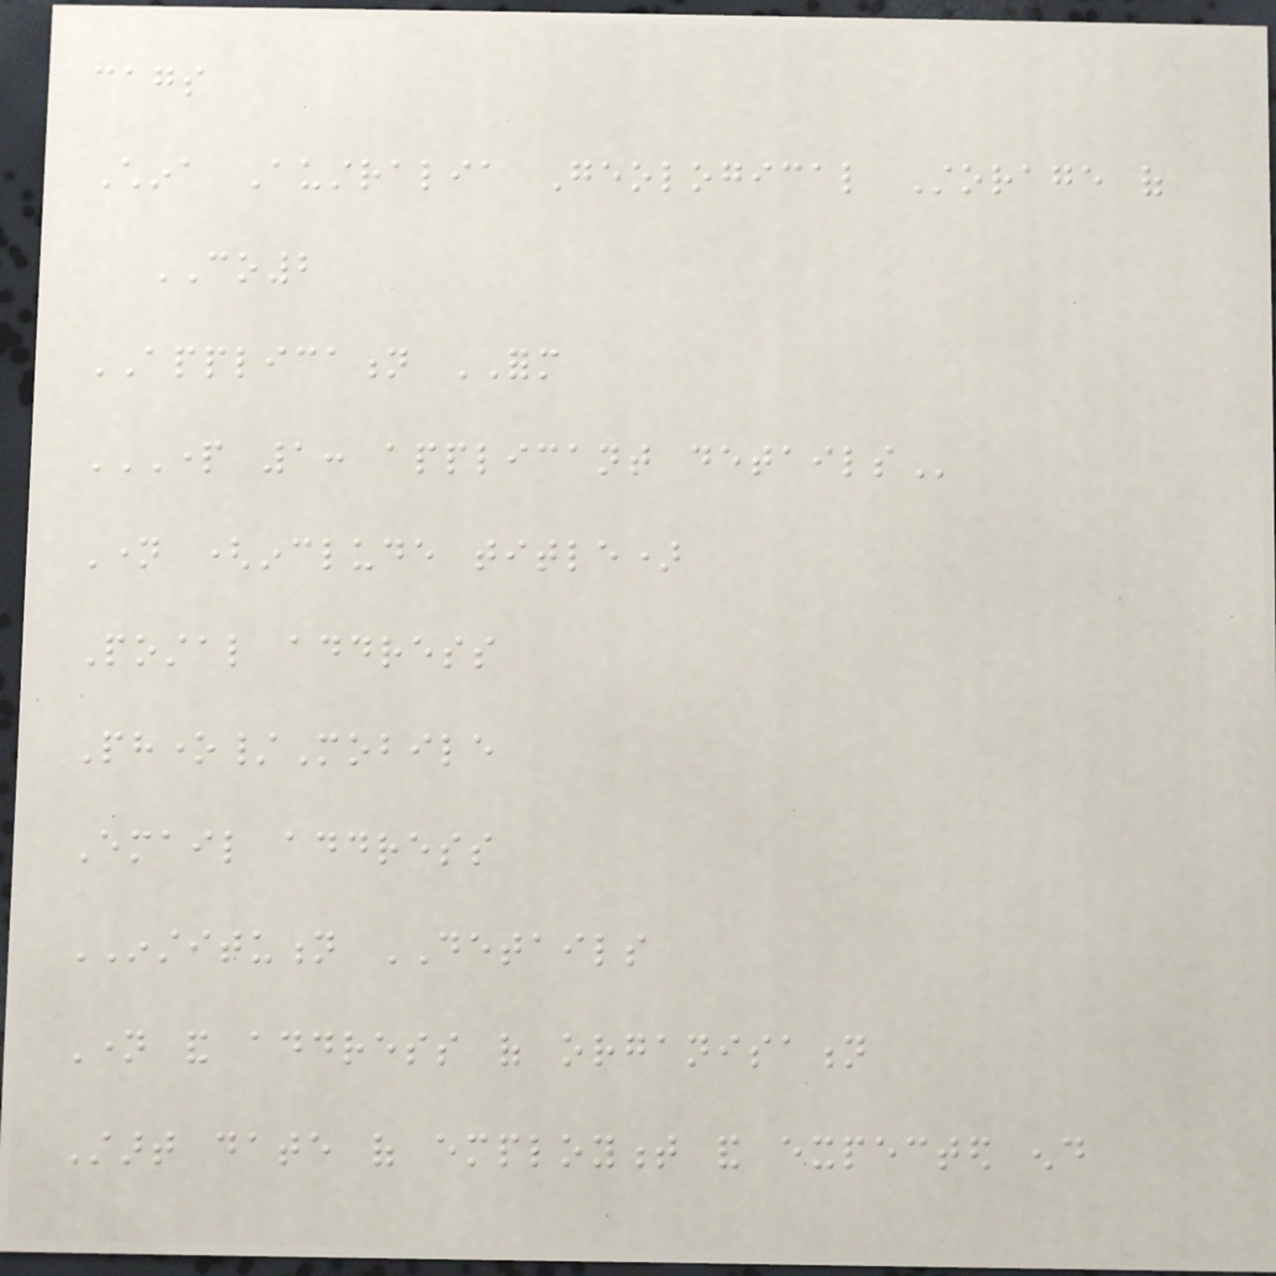cags
China Australia Geological Storage of
CO2
APPLICATION FORM
PART 1: APPLICANT DETAILS
Name (include title)
Postal address
Phone/Mobile
Email address
INSTITUTION DETAILS
Name and address of organisation
Start date of employment and expected end
